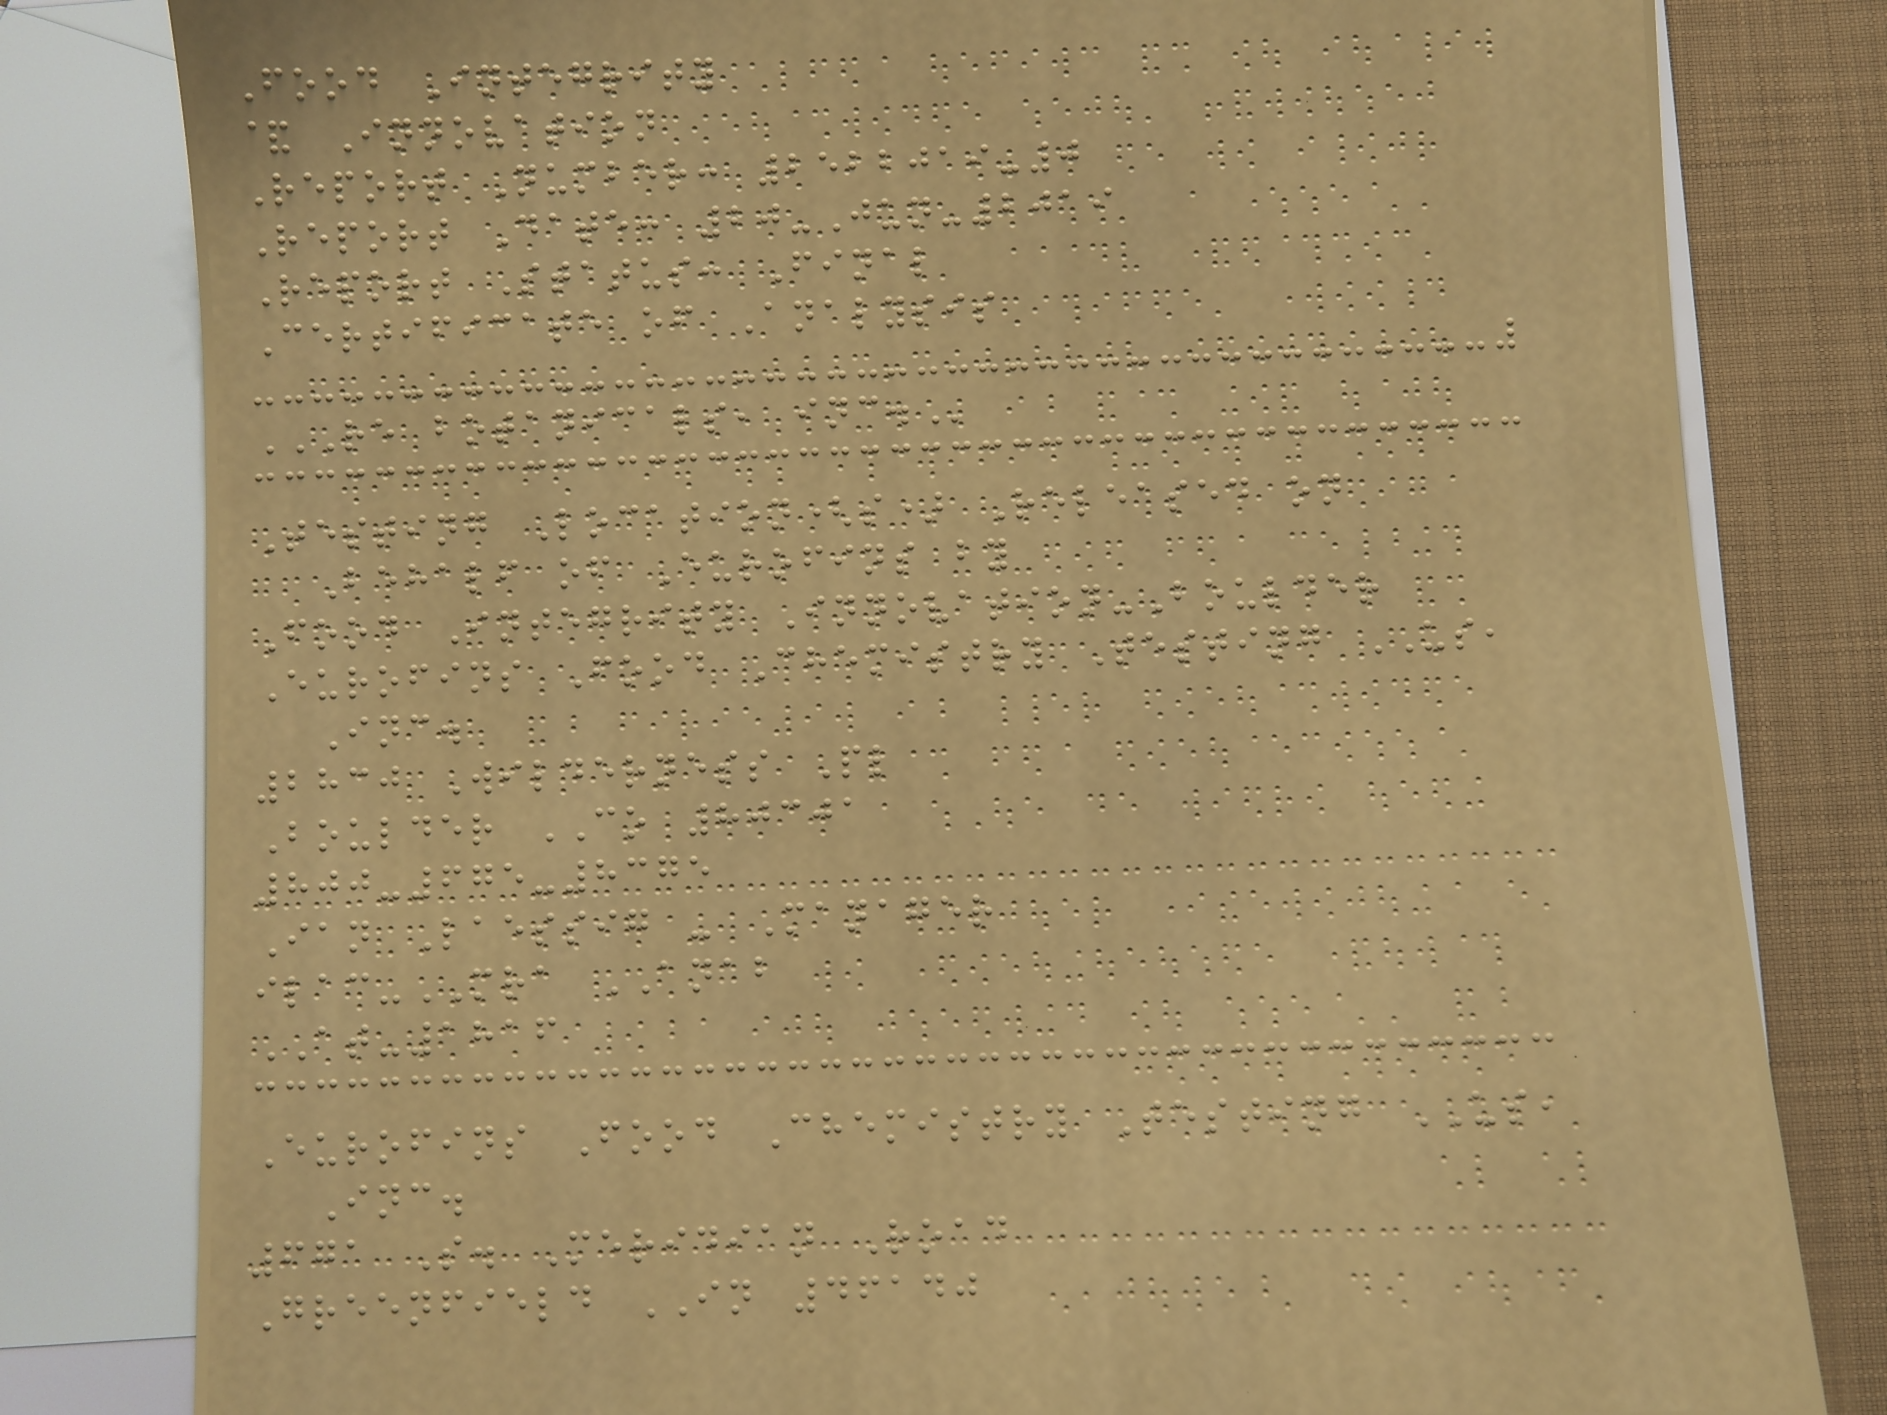Food Integrity
& Innovation
Report Number: 2522019-0
Report Date: 20-Jun-2019
Report Status: Final
Certificate of Analysis
RE BOTANICALS, INC.
Testing Location(s) Released on
Behalf of Eurofins by
Food Integrity Innovation-Boulder
Eurofins Food Chemistry Testing US,
Inc.
2830 Wilderness Pl
Boulder CO 80301
800-675-8375
Ian Laessig - Manager
ilac-MRA ANAB
AT-1816
Eurofins Food Chemistry Testing US,
Inc.
671 S. Meridian Road
Greenfield IN 46140
